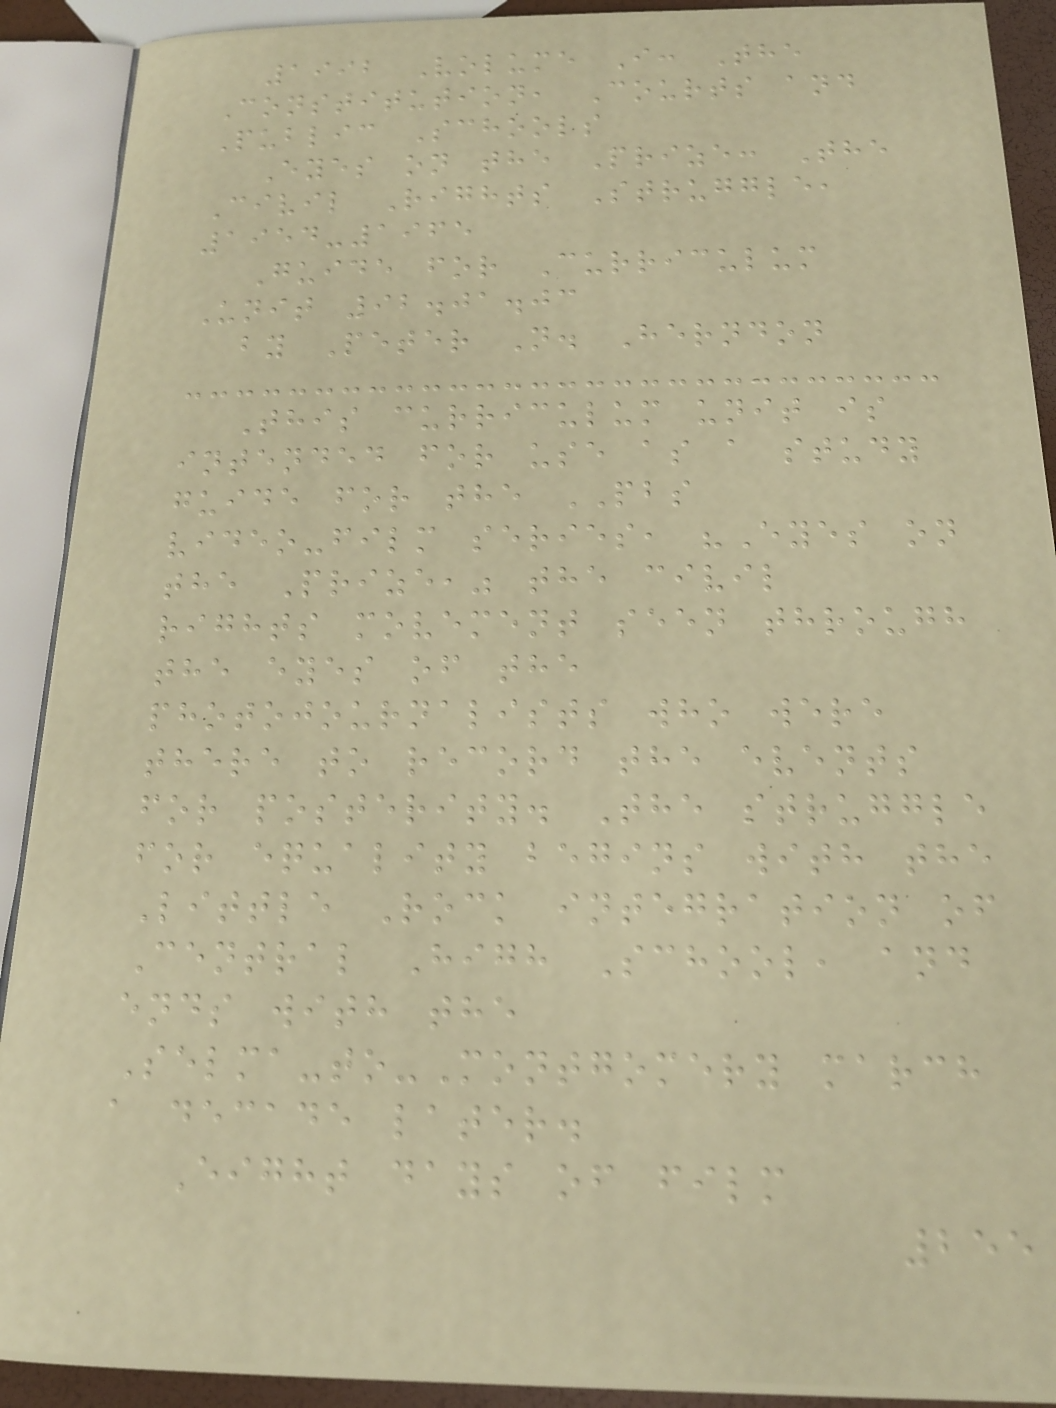1992 Volume I: The
Constitution, Courts and
Public Schools
Eyes on the Prize: The
Civil Rights Struggle,
1954-1965
Guide for Curriculum
Unit 92.01.03
by Peter N. Herndon
This curriculum unit is
intended for use as a study
guide for the PBS
video-film series, "Eyes on
the Prize," the civil
rights movement seen through
the eyes of the
photojournalists who were
there to record the events
for posterity. The struggle
for equality begins with the
Little Rock integration of
Central High School, and
ends with the
Selma-to-Montgomery march
a decade later.
Eight days of film
255
